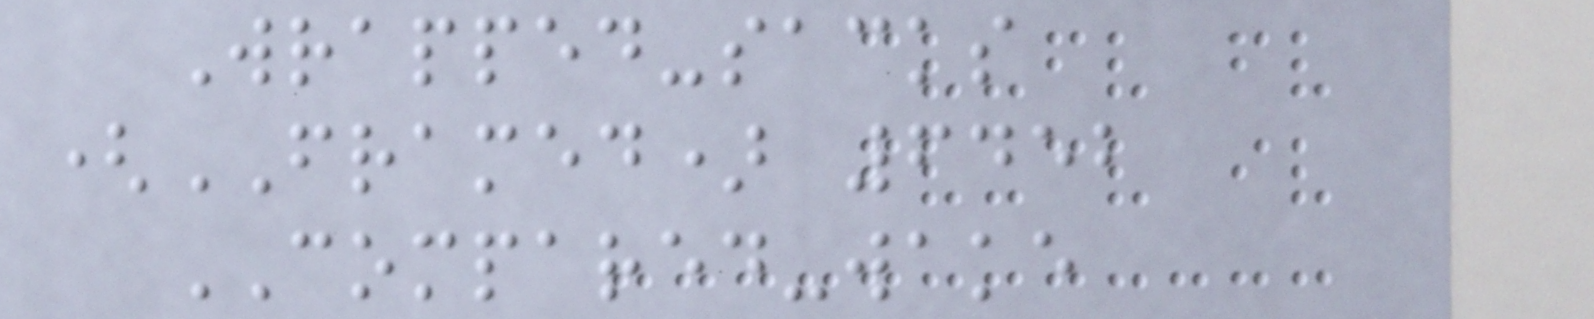Wrapped-sacks
(FRAMED) 6452
COMPARED-wake
